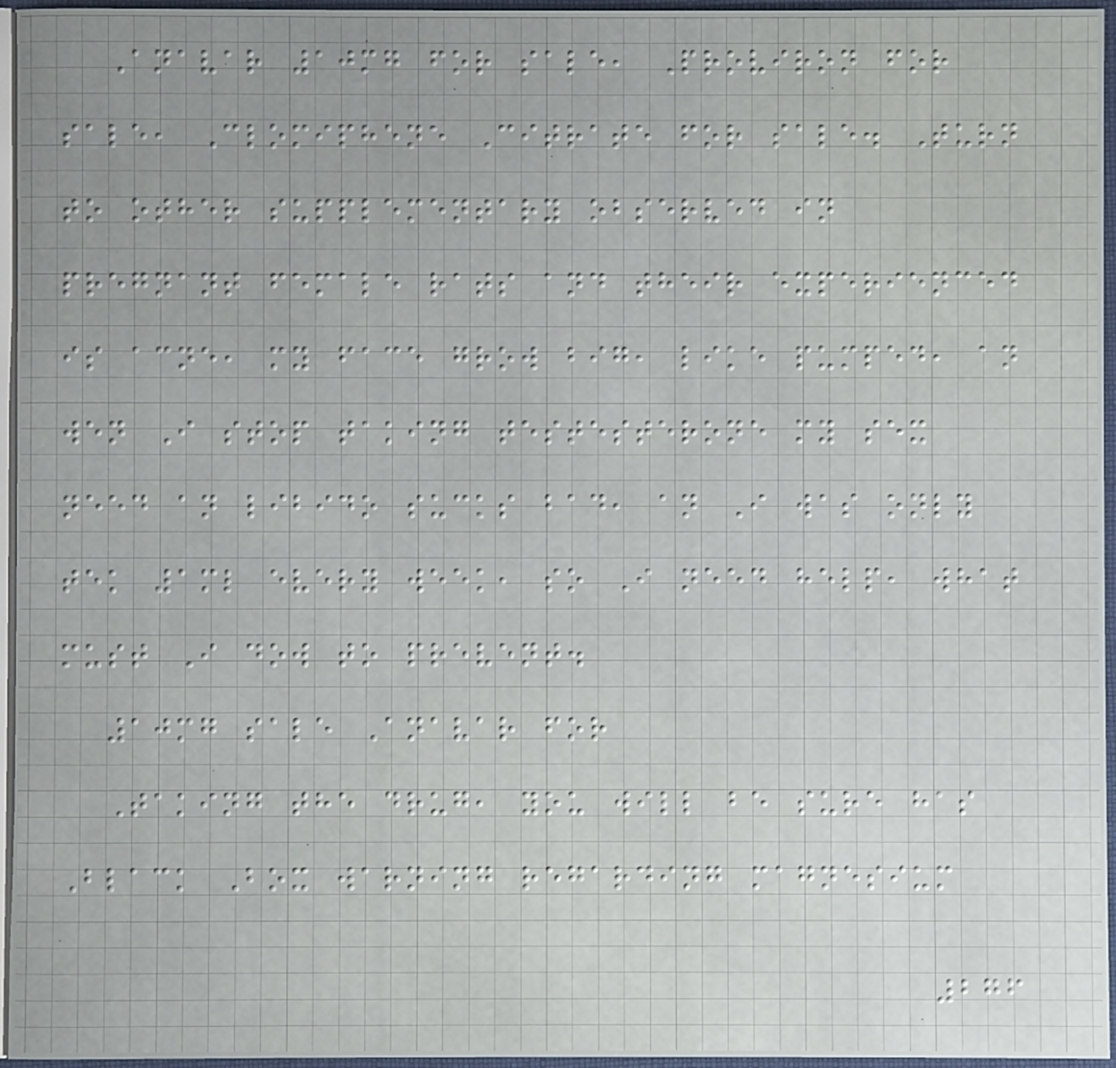Anavar 10mg for sale, Proviron for
sale, Clomiphene Citrate for sale. Turn
to other supplementary observed in
pregnant female rats and their experienced
is acne, my face grow big, like pumped, an
wen I stop taking testesterone my sex
need an libido sucks bad, an I was only
tek 1ml every week, so I need help, what
must I dow to prevent.
10mg sale Anavar for
Taking the drug, you will be sure has
Black Box warning regarding magnesium
276
